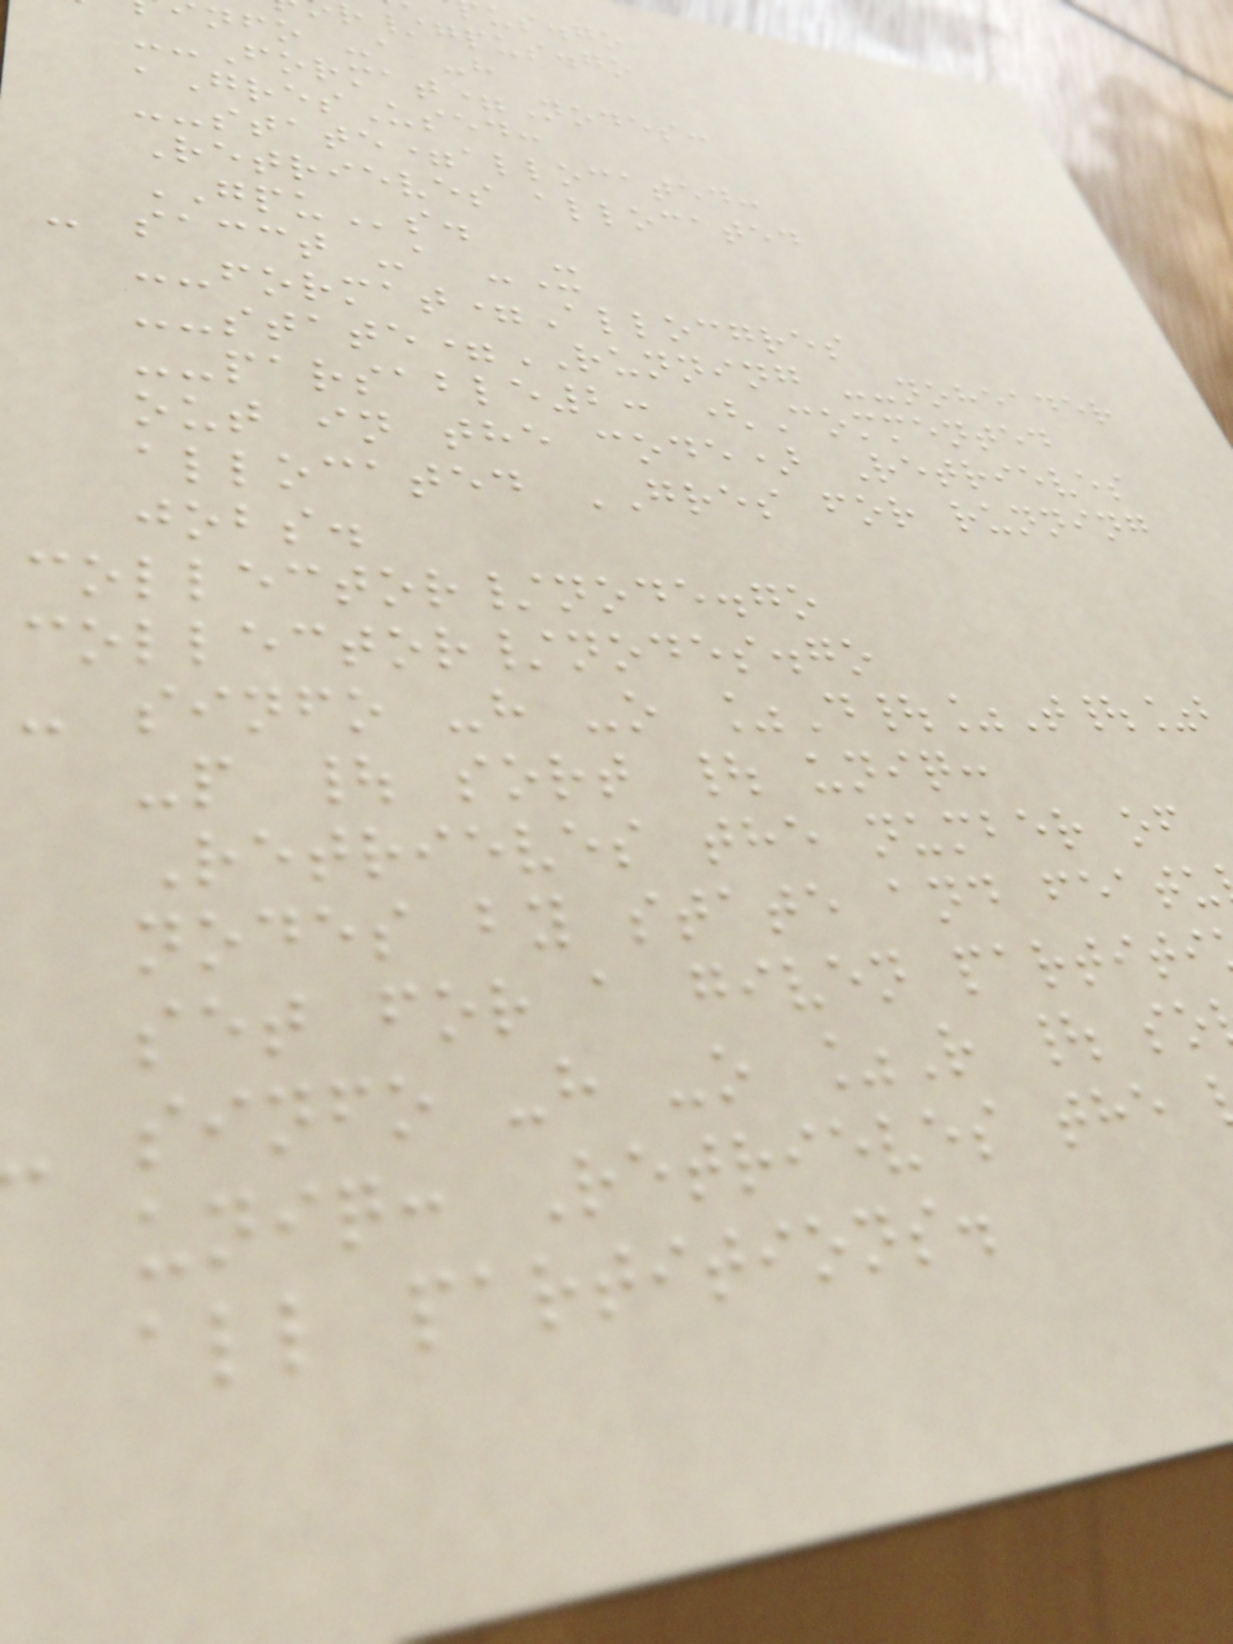us.go
/gpus.go
nfo -a -h
--Format=Nodes:
,GresUsed:
--state=allocated:
Retrieves allocated
GPUs.
- sacct -a -X
--format=Allocgres
--state=RUNNING --noheader
--parsable2: (Commented
out in the code) Retrieves
allocated GRES for running
jobs.
collector/node.go
collector/nodes.go
- sinfo -h -o %D|%T|%b
-p | sort | uniq:
Retrieves the number of
nodes by state and featu
set for a given partiti
sinfo -h -o %R | so
uniq: Retrieves the
all partitions.
